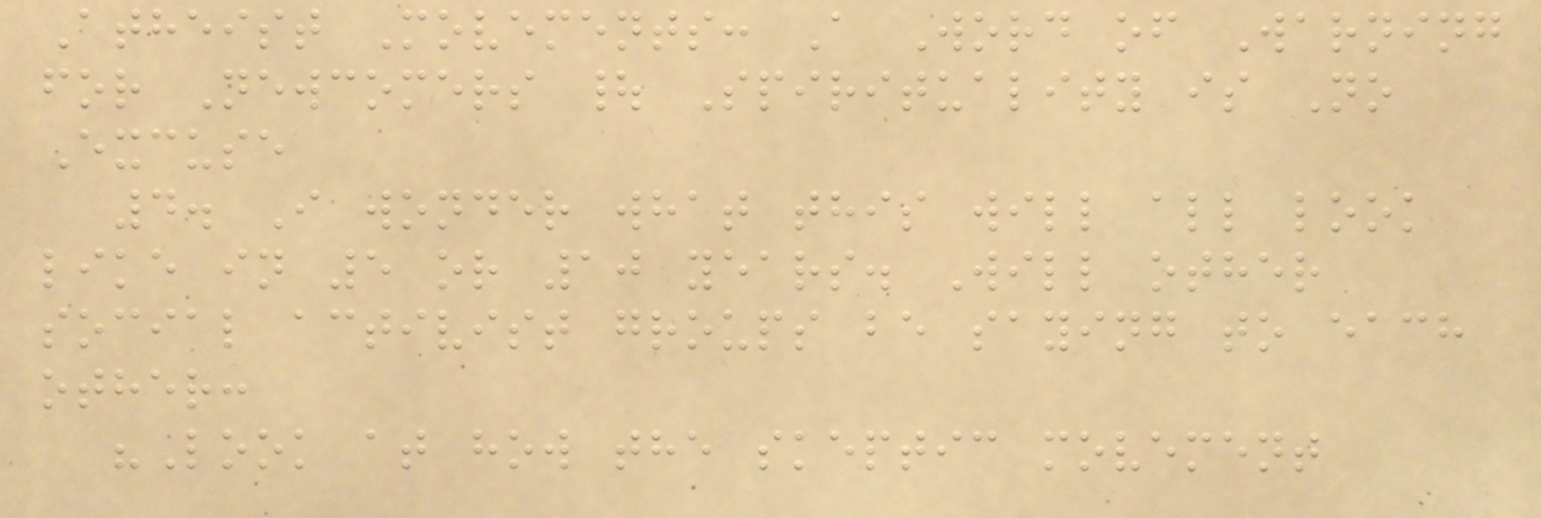Atheist Movements: A Word of Warning
for Newcomers | Spirituality is No
Excuse
4. I wonder what this will all look
like in 5 or 10 years. Will other
social activist groups be saying to each
other:
"Look at how the skeptic movement
